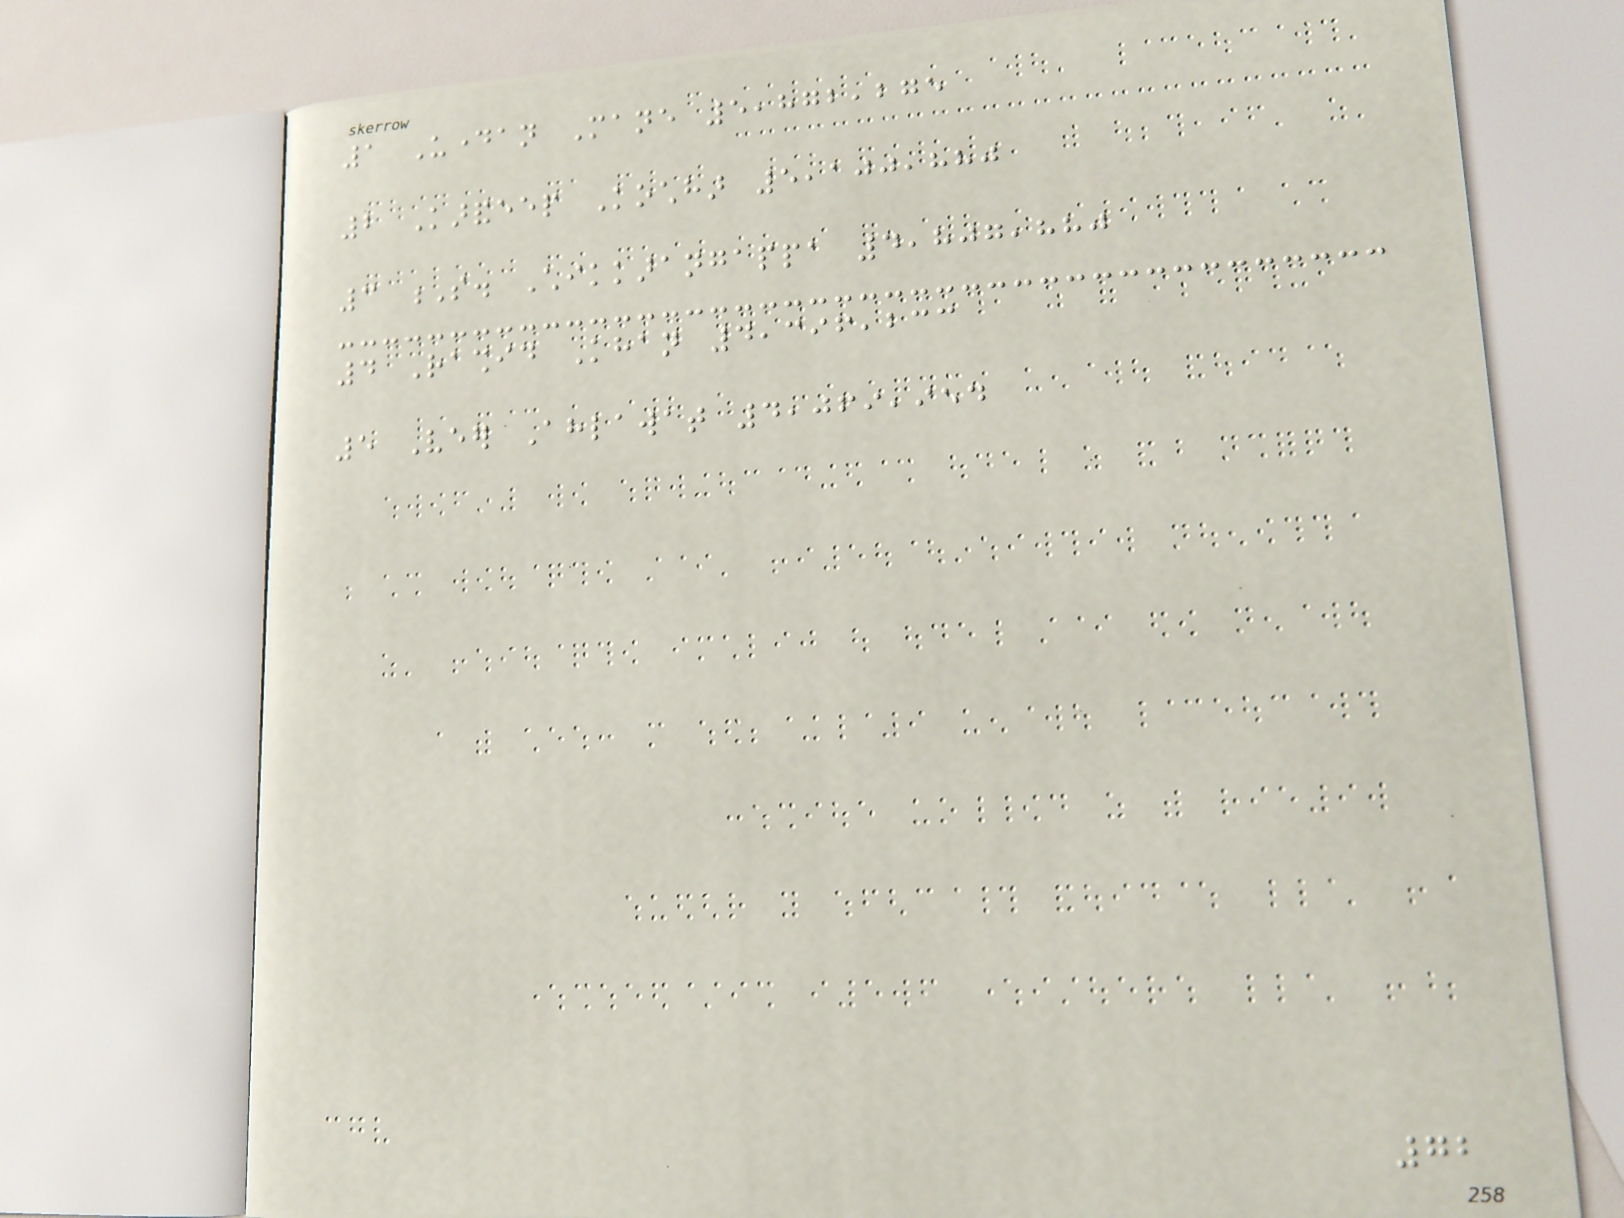1 Udayan Mane 5,872,275
2 Karandeep Kochhar 5,100,880
3 S. Chikkarangappa 4,807,880
4 Rashid Khan 4,396,233
5 Veer Ahlawat 4,069,954
72
